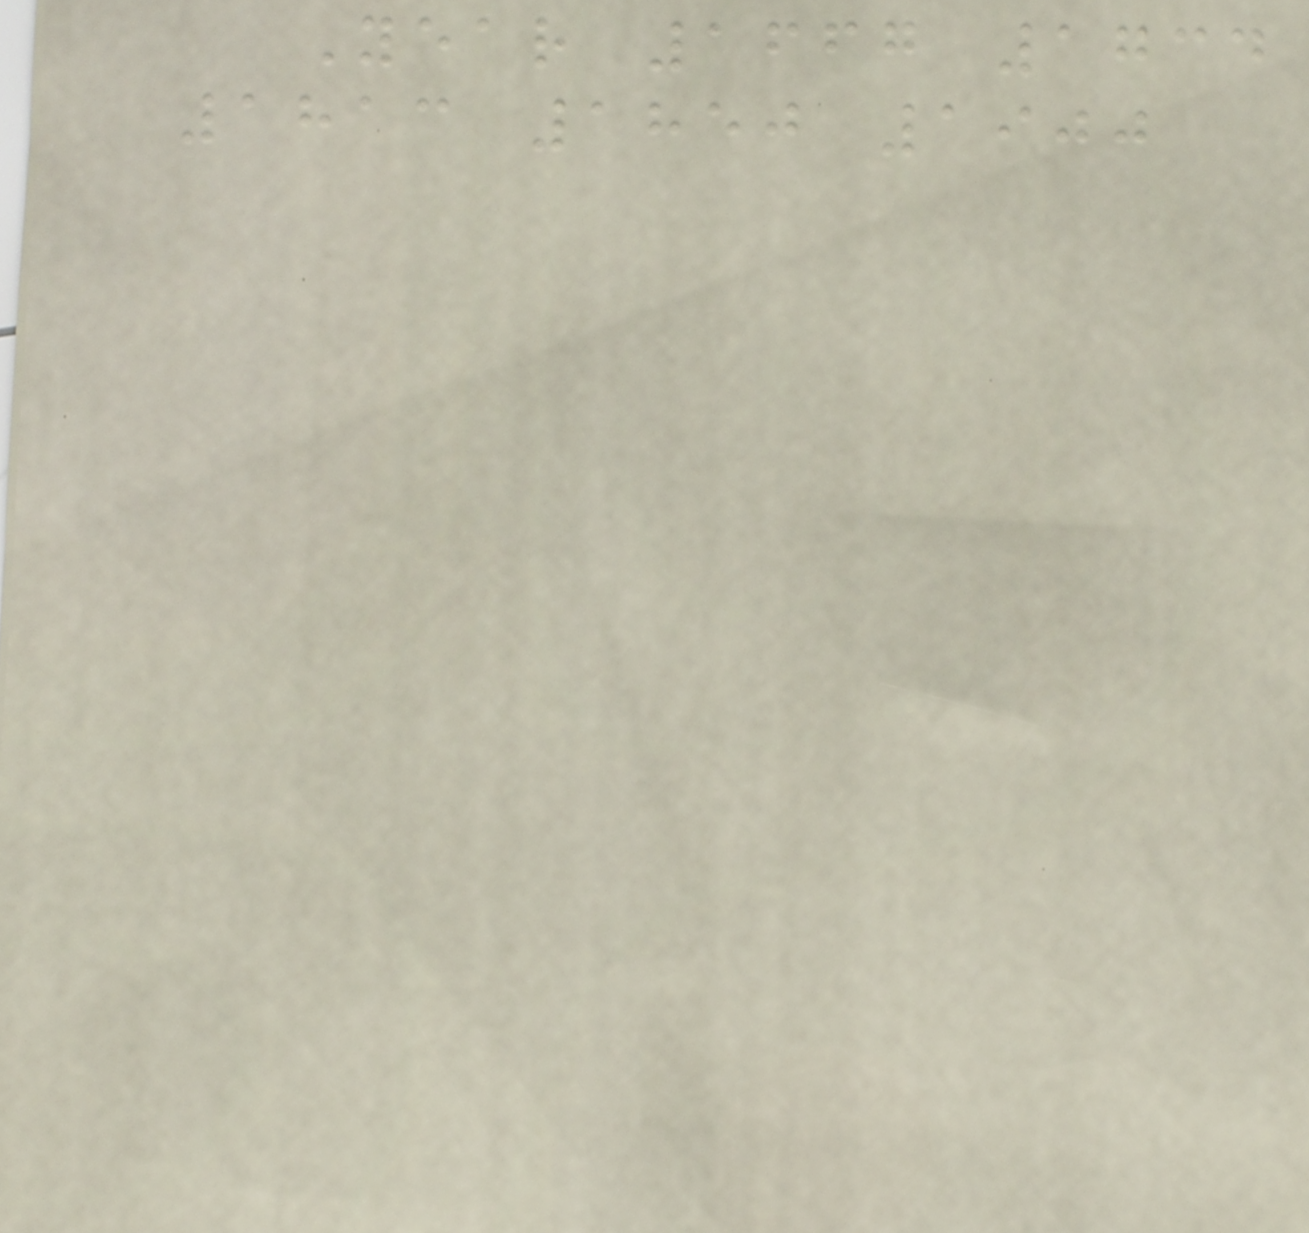Year 1667 1734
1813 1850 1900
